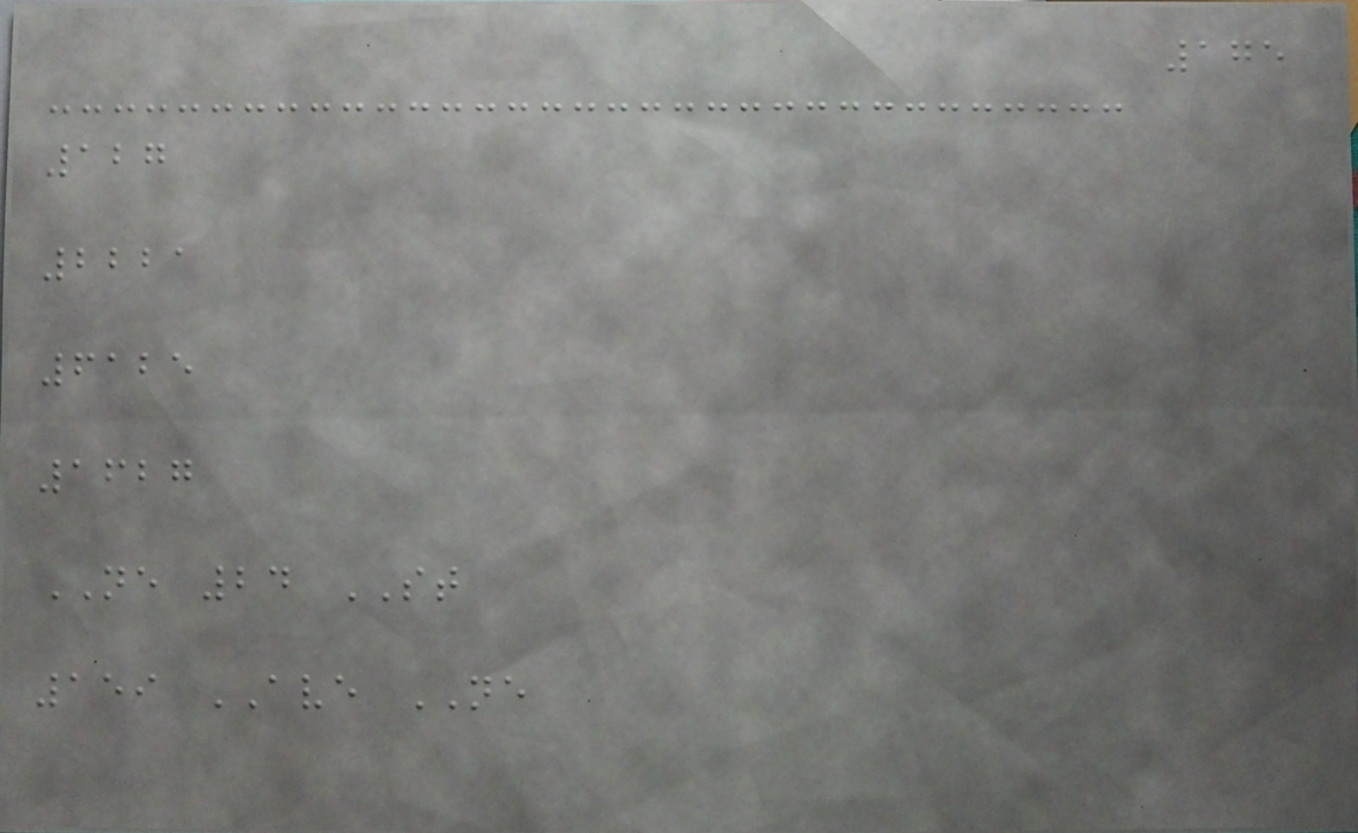175
127
2221
6125
1627
NE 24 ST
159 AVE NE
